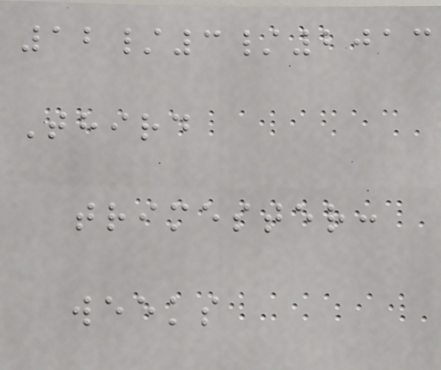12/3/2013
Third
trimester:
weeks
